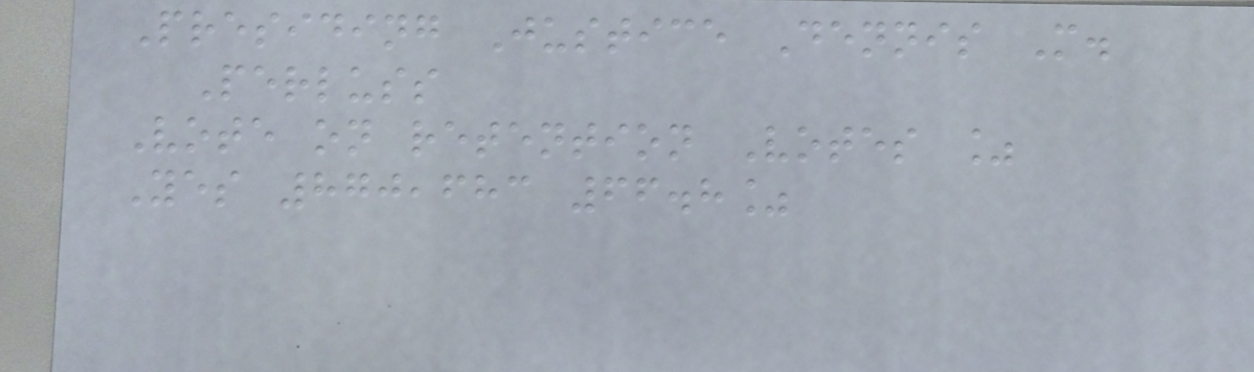Presiding Justice Dennis M.
Perluss
Vote on retention Votes %
Yes 870,683 66.8%
